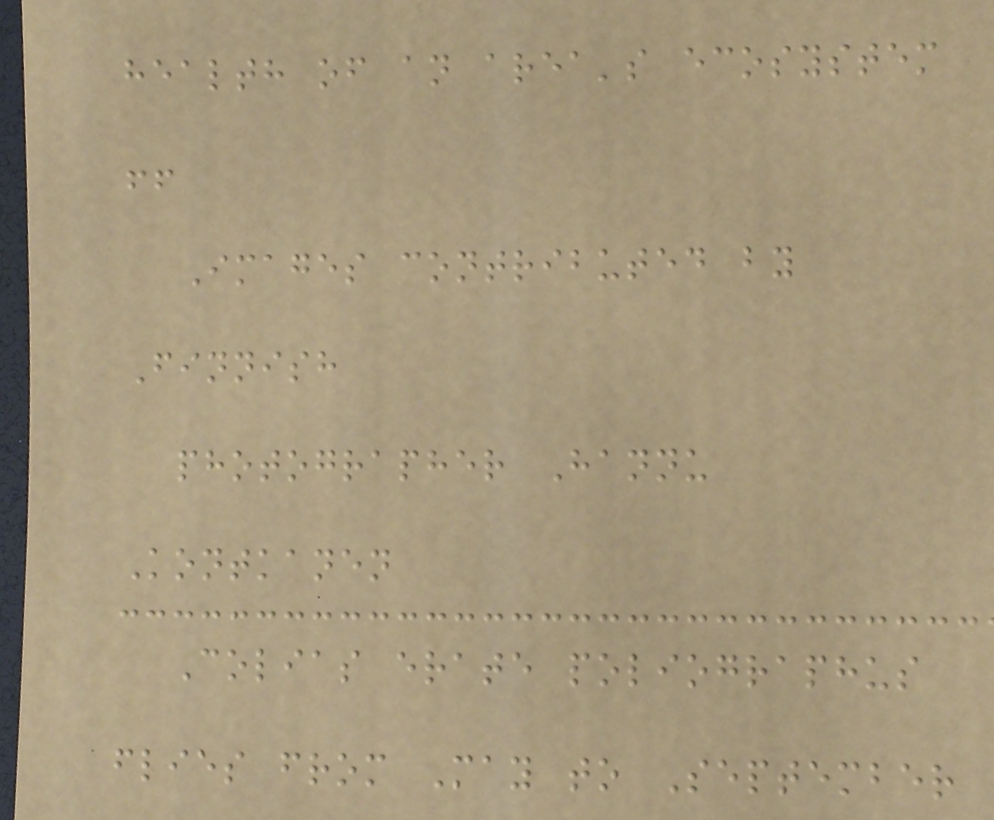health of an area's ecosystem
!!
Images contributed by
Finnish
photographer Hannu
Kontkanen
Colias erate poliographus
flies from May to September
